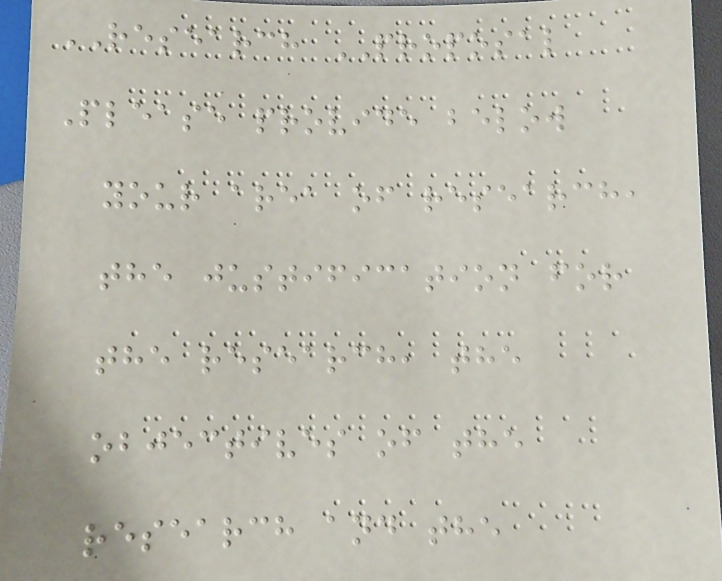RESEARCH PROPOSAL
Please provide below
your area of research,
the justification for
the research, the
objectives of the
research and the
